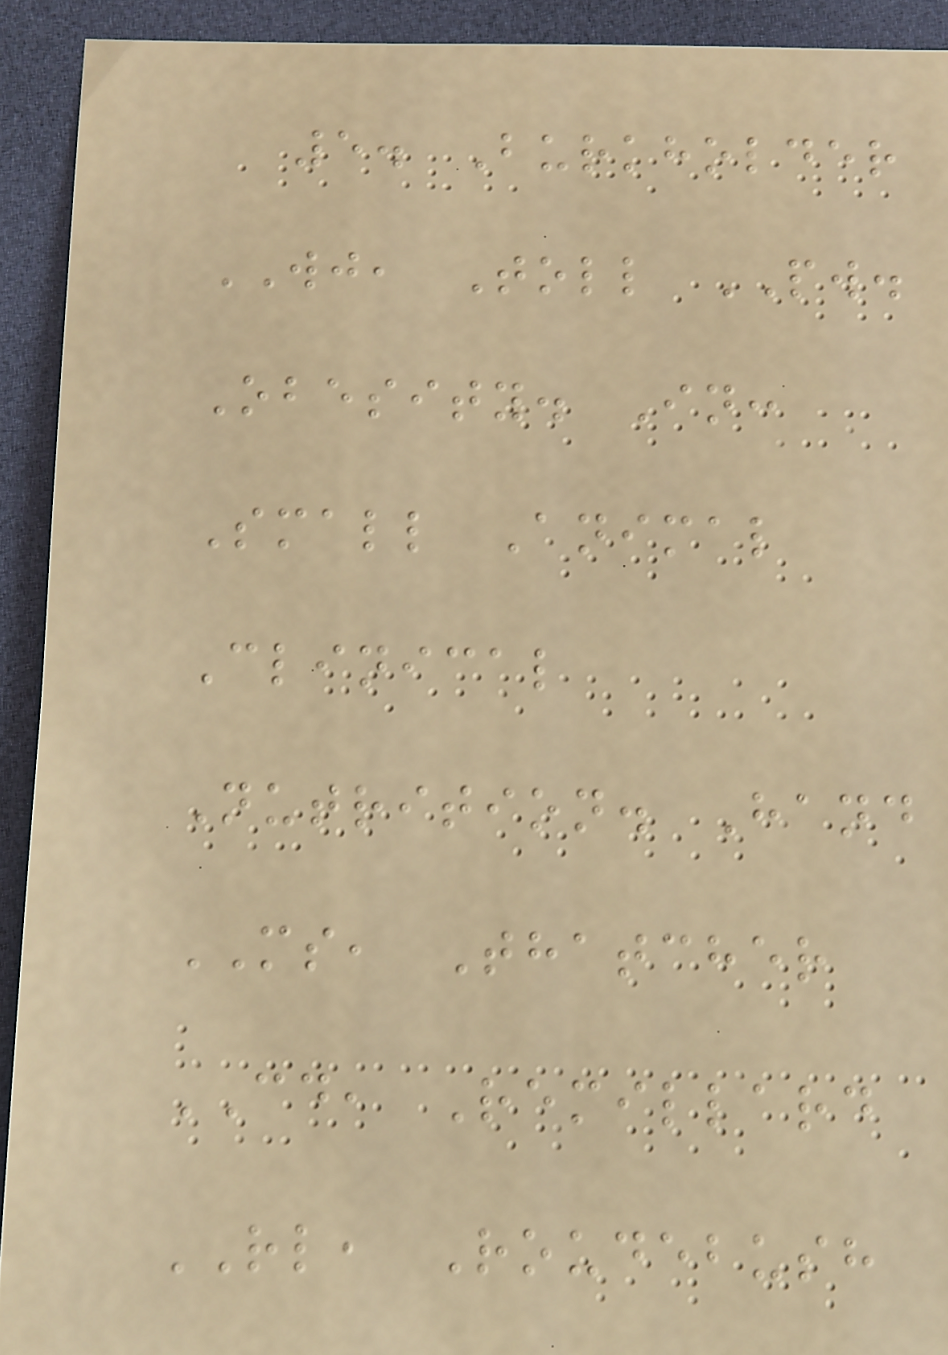5. Burkholder
WJ, Toll PW.
Obesity. In:
Small Animal
Clinical
Nutrition. Hand
MS, Thatcher
CD, Remillard
RL, Roudebush
